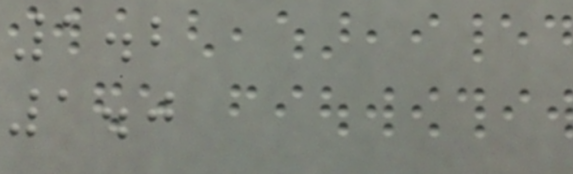1.2
1.0
